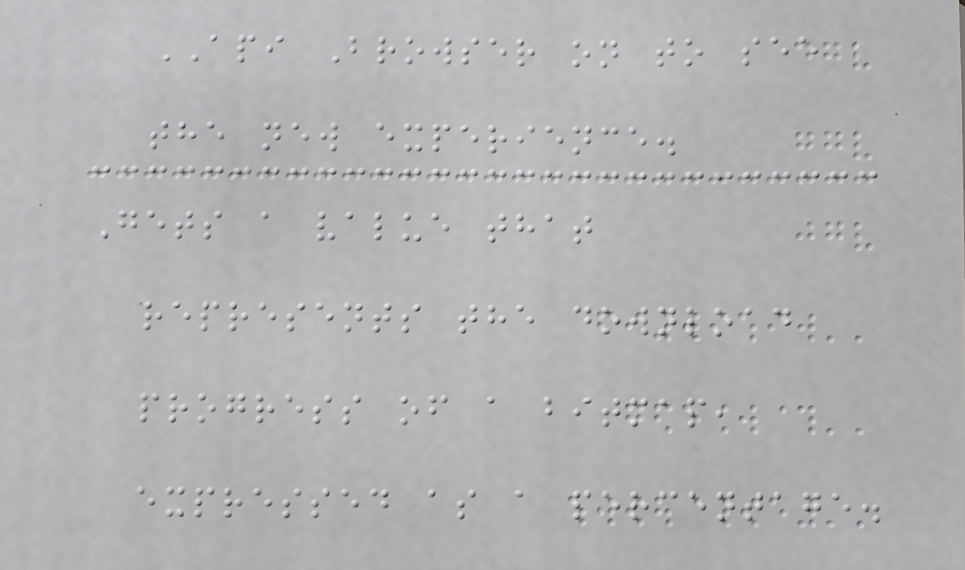API Browser on to see
the new experience.
Gets a value that
represents the download
progress of a bitmap,
expressed as a percentage.
